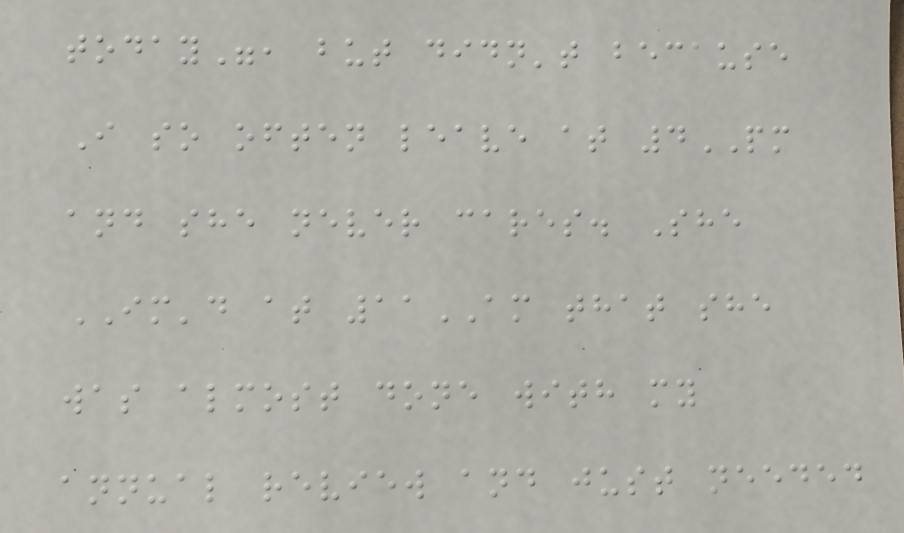today", but didn't because
I so often leave at 4PM
and she never cares. She
IM'd at 11AM that she
was almost done with my
annual review and just needed
